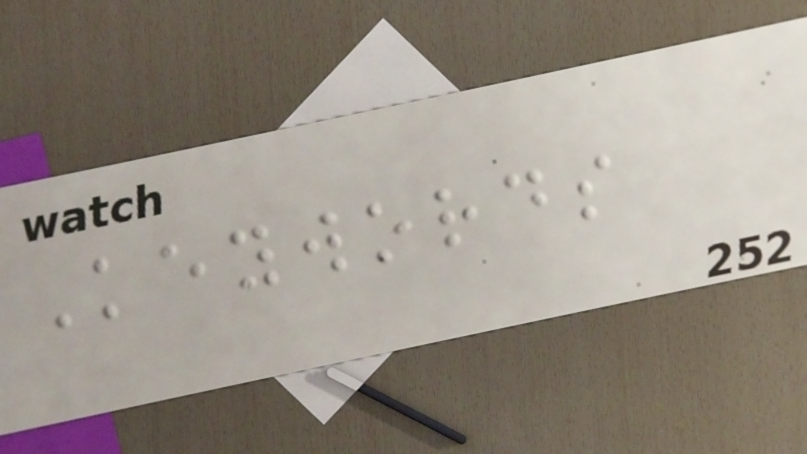Keywords
